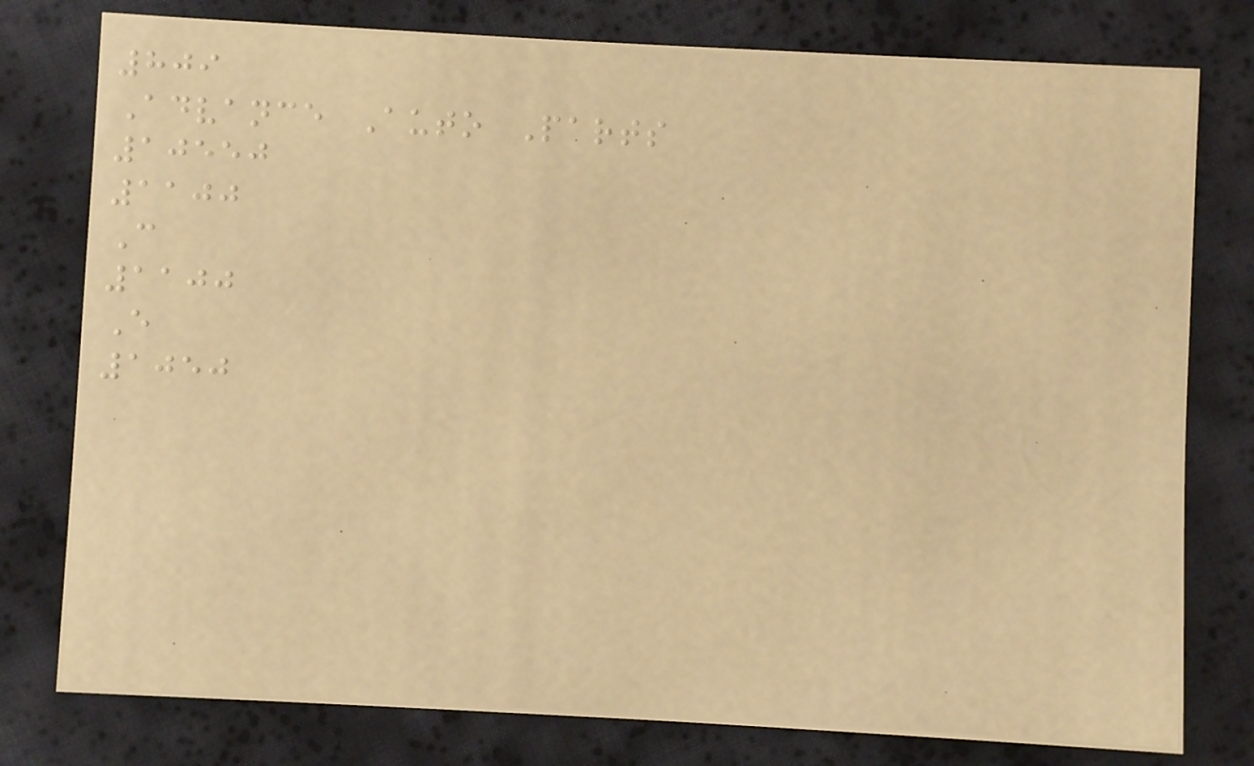809
Advance Auto Parts
10550
1100
C
1100
E
1050
